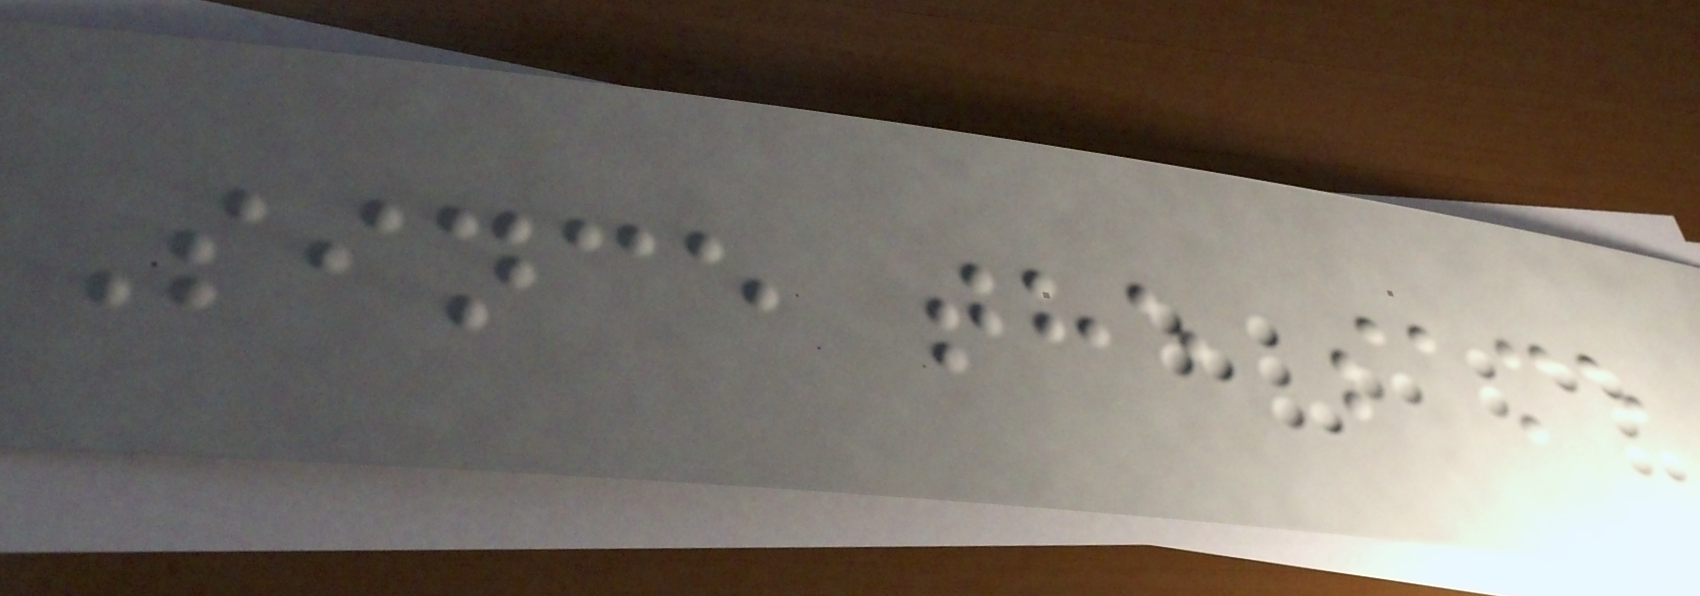Since the same
